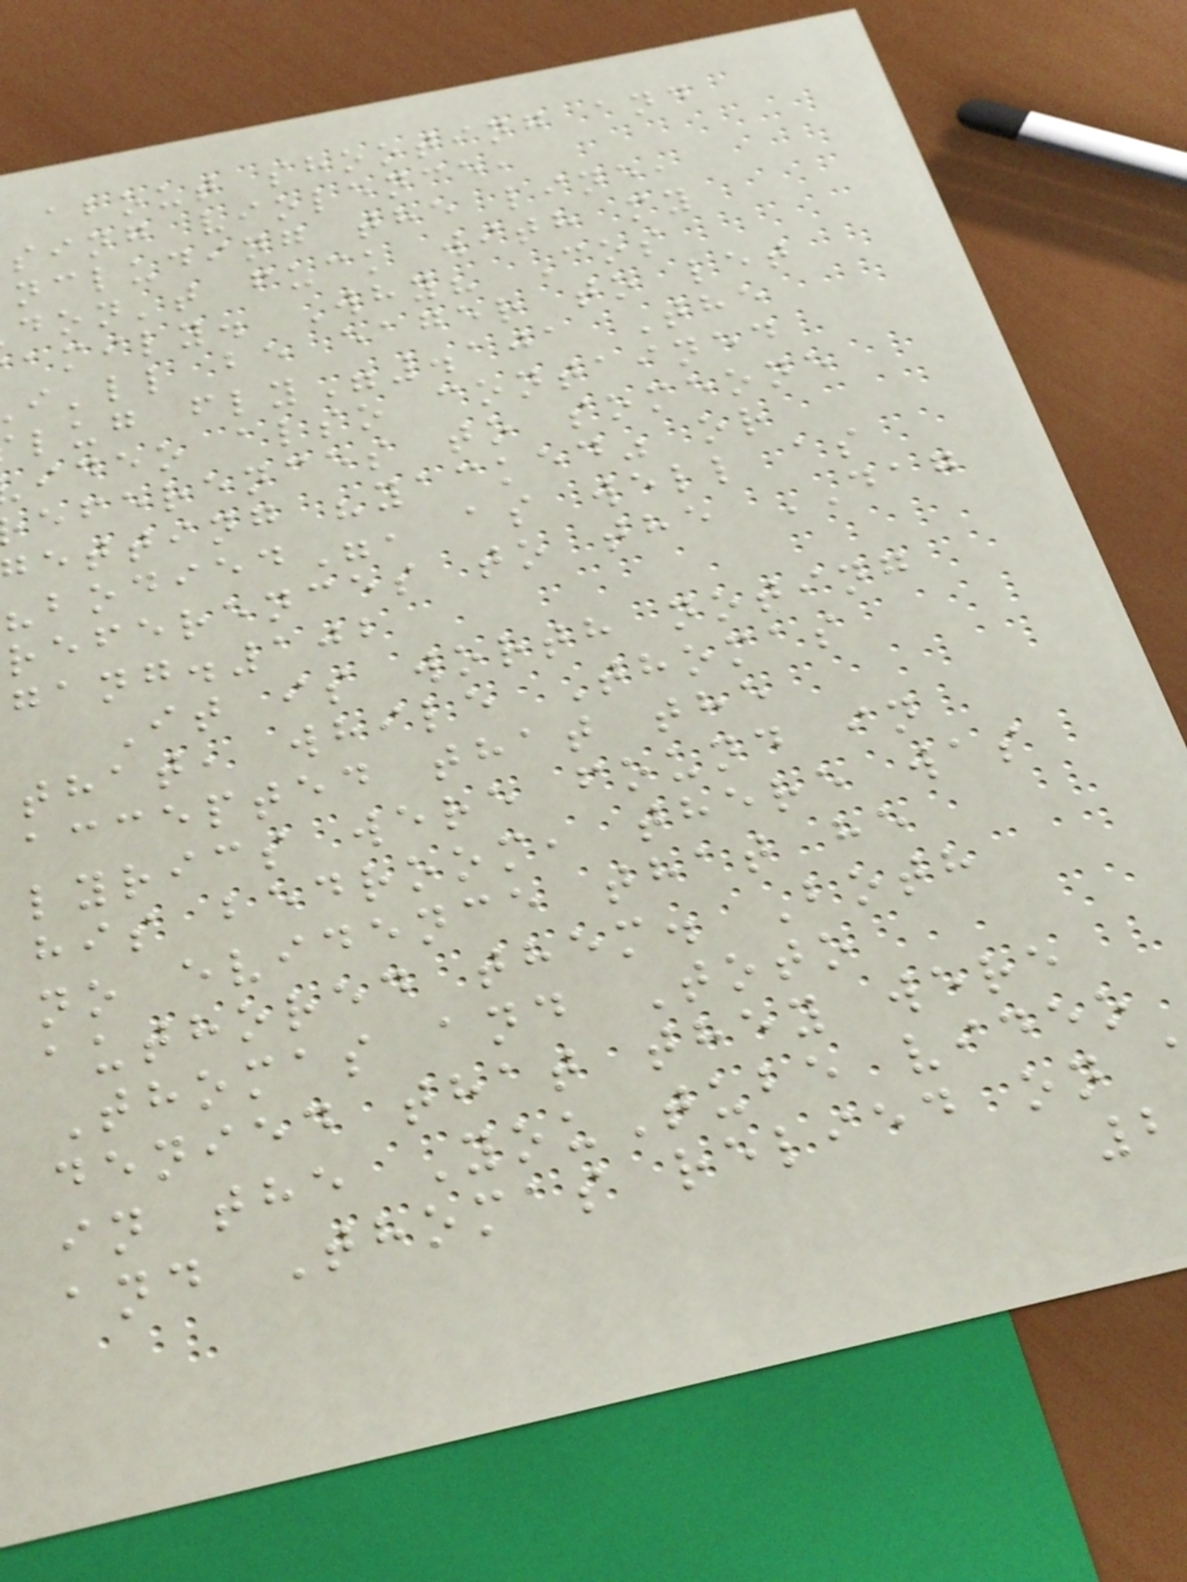about shooting and
sing violence,
ncluding the line,
don't fuck with my
amily. Why? Cos
i'll be eager to let
lug fly".101 The
ideo also contained
eferences to someone
etting "yacked" or
"bodied", as well as
references to the DAG
gang.102
It is worth noting
that, while Thomas
accepted that the
lyrics were found in
his bedroom, there was
no evidence that he
authored them. Both
Thomas and Toto
denied that they were
in the YouTube video
and Thomas relied on
